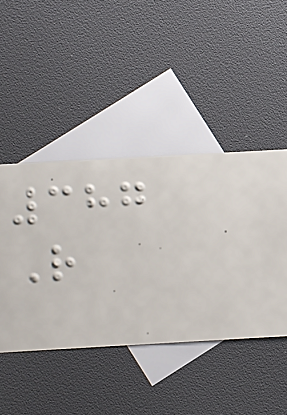387
R
